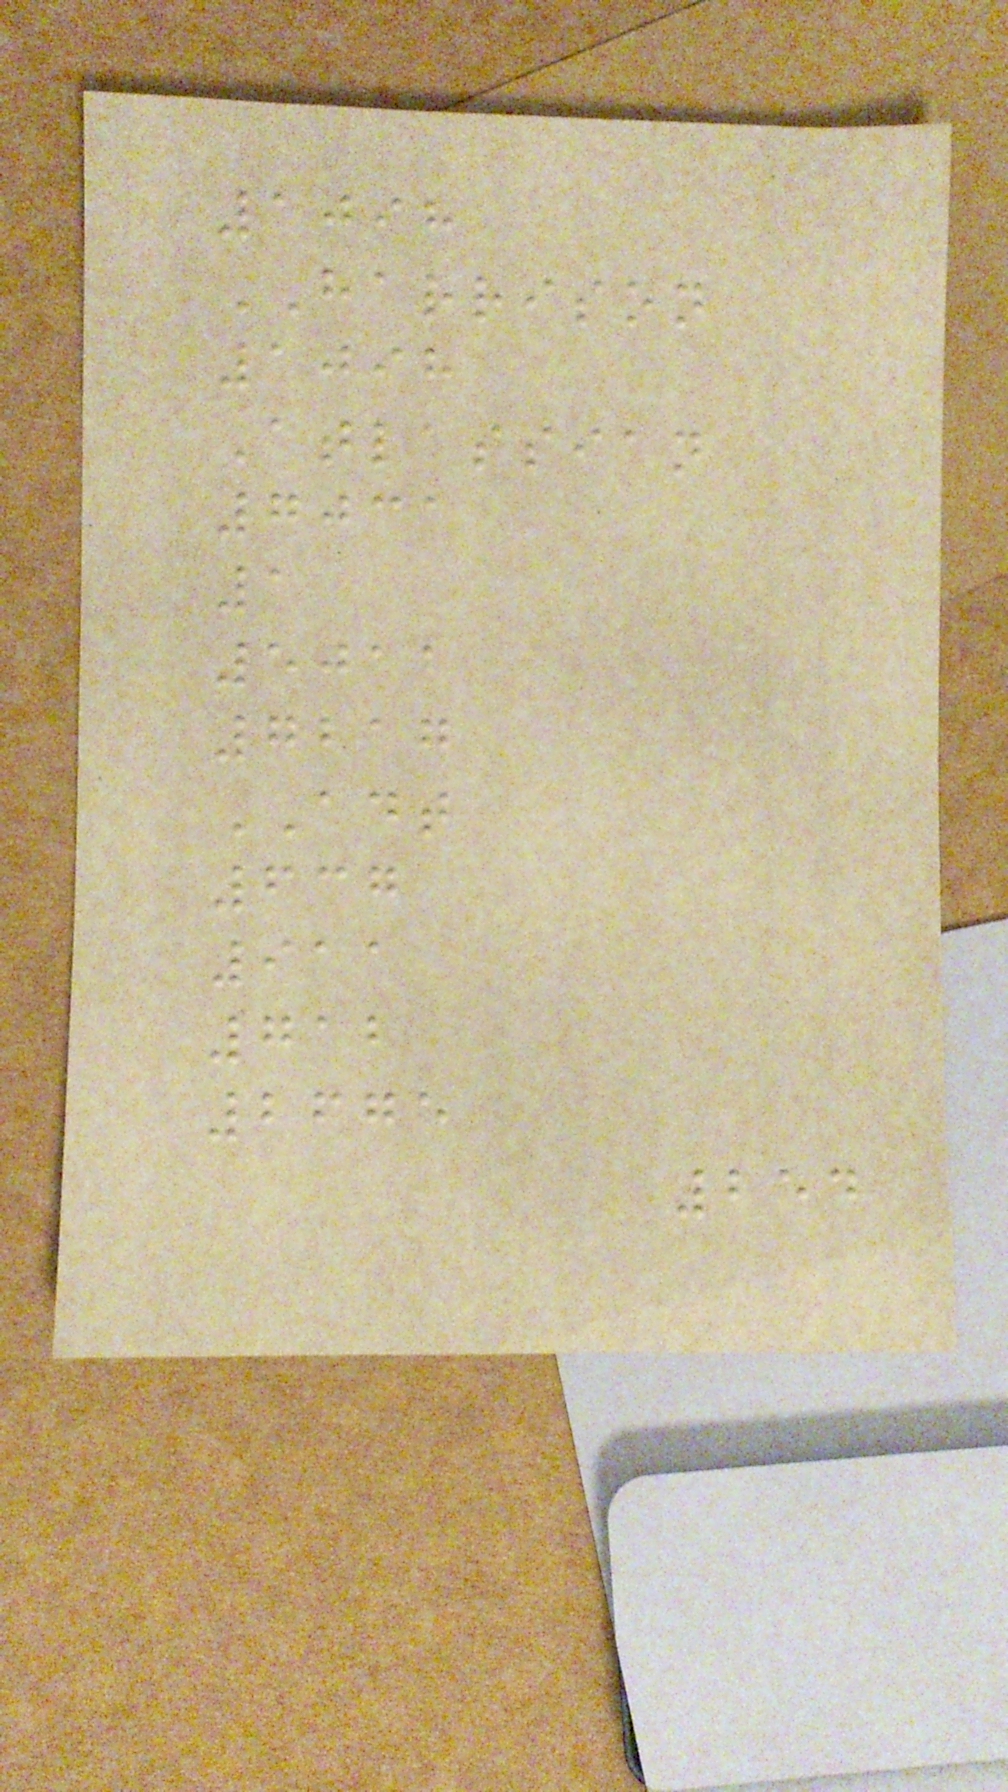1098
HARRISON
1098
Atlassian
7031
1
5012
7217
ADT
637
911
712
2675
254
